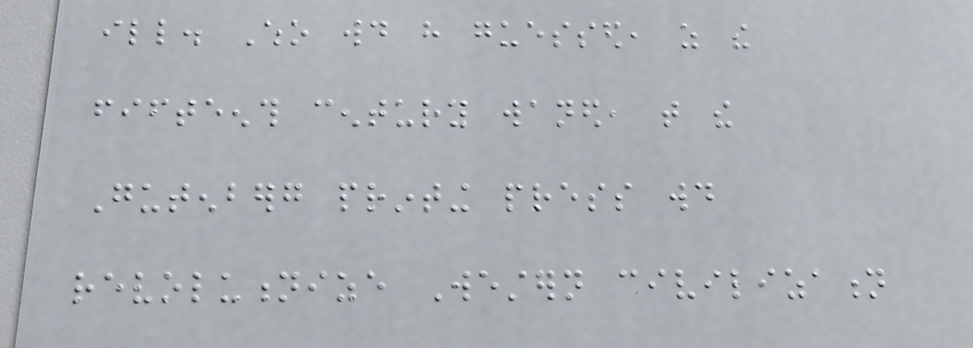ill. Who would have guessed, as the
fifteenth century waned, that the
Gutenberg printing press would
revolutionize Western civilization
